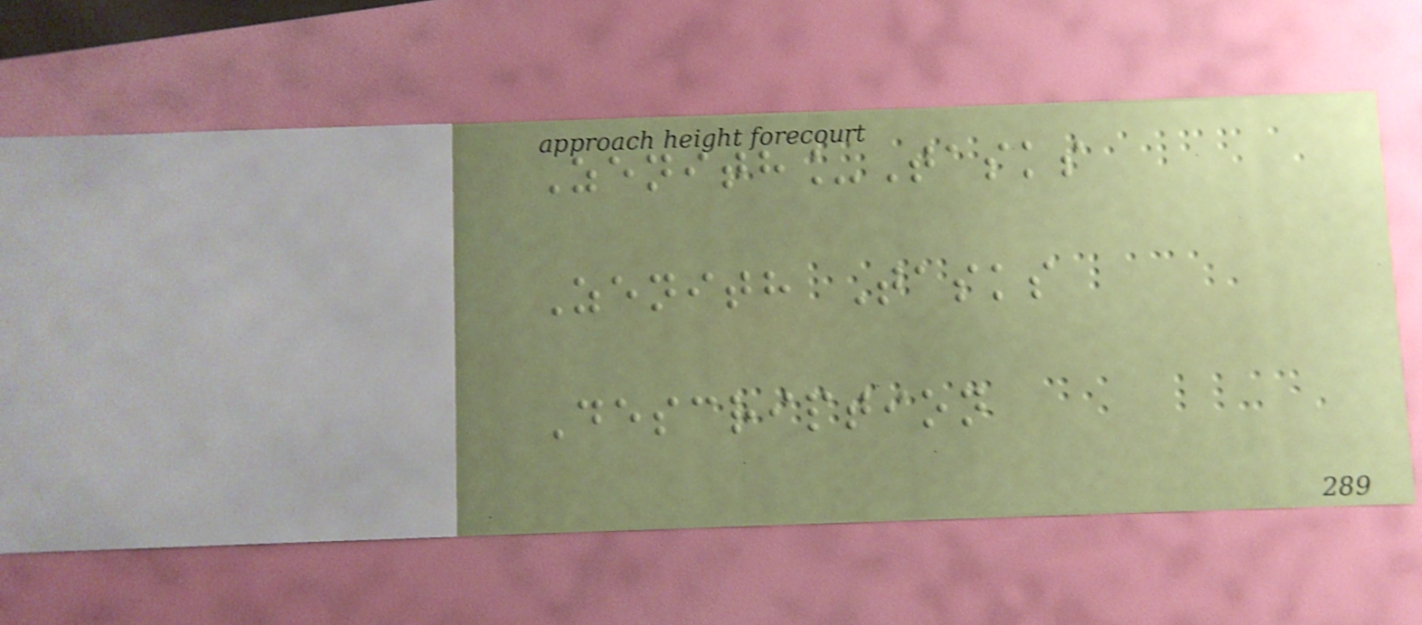Zenith_Tasks
Zenith Tasks
Description
